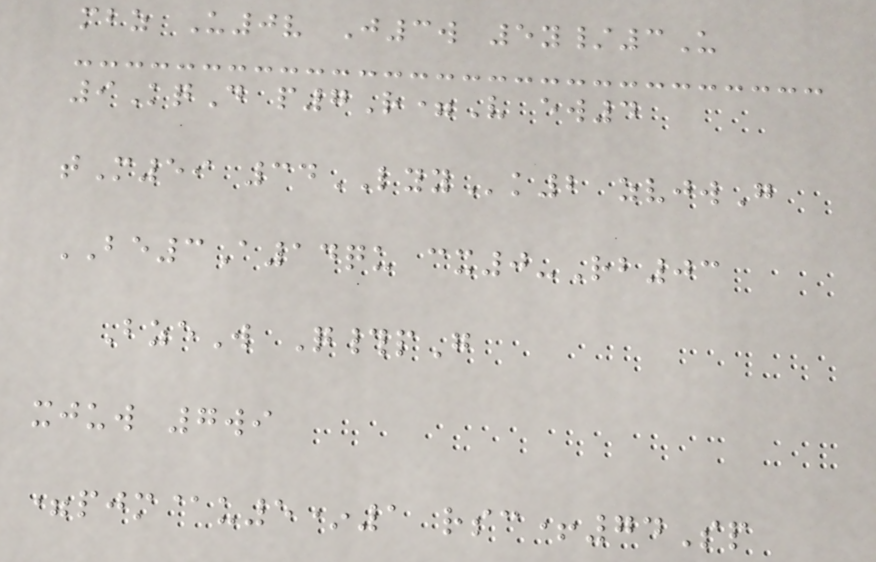mbz U0v J3w 5y/3U
9KqD p7R=V ew4
tM59 34LYYk2 zvjwG
BE3A14qu cx0-Rb03
BzeW Q#pG
xjuw 7wi
=pjm@u5*1 rsc+74Sp
